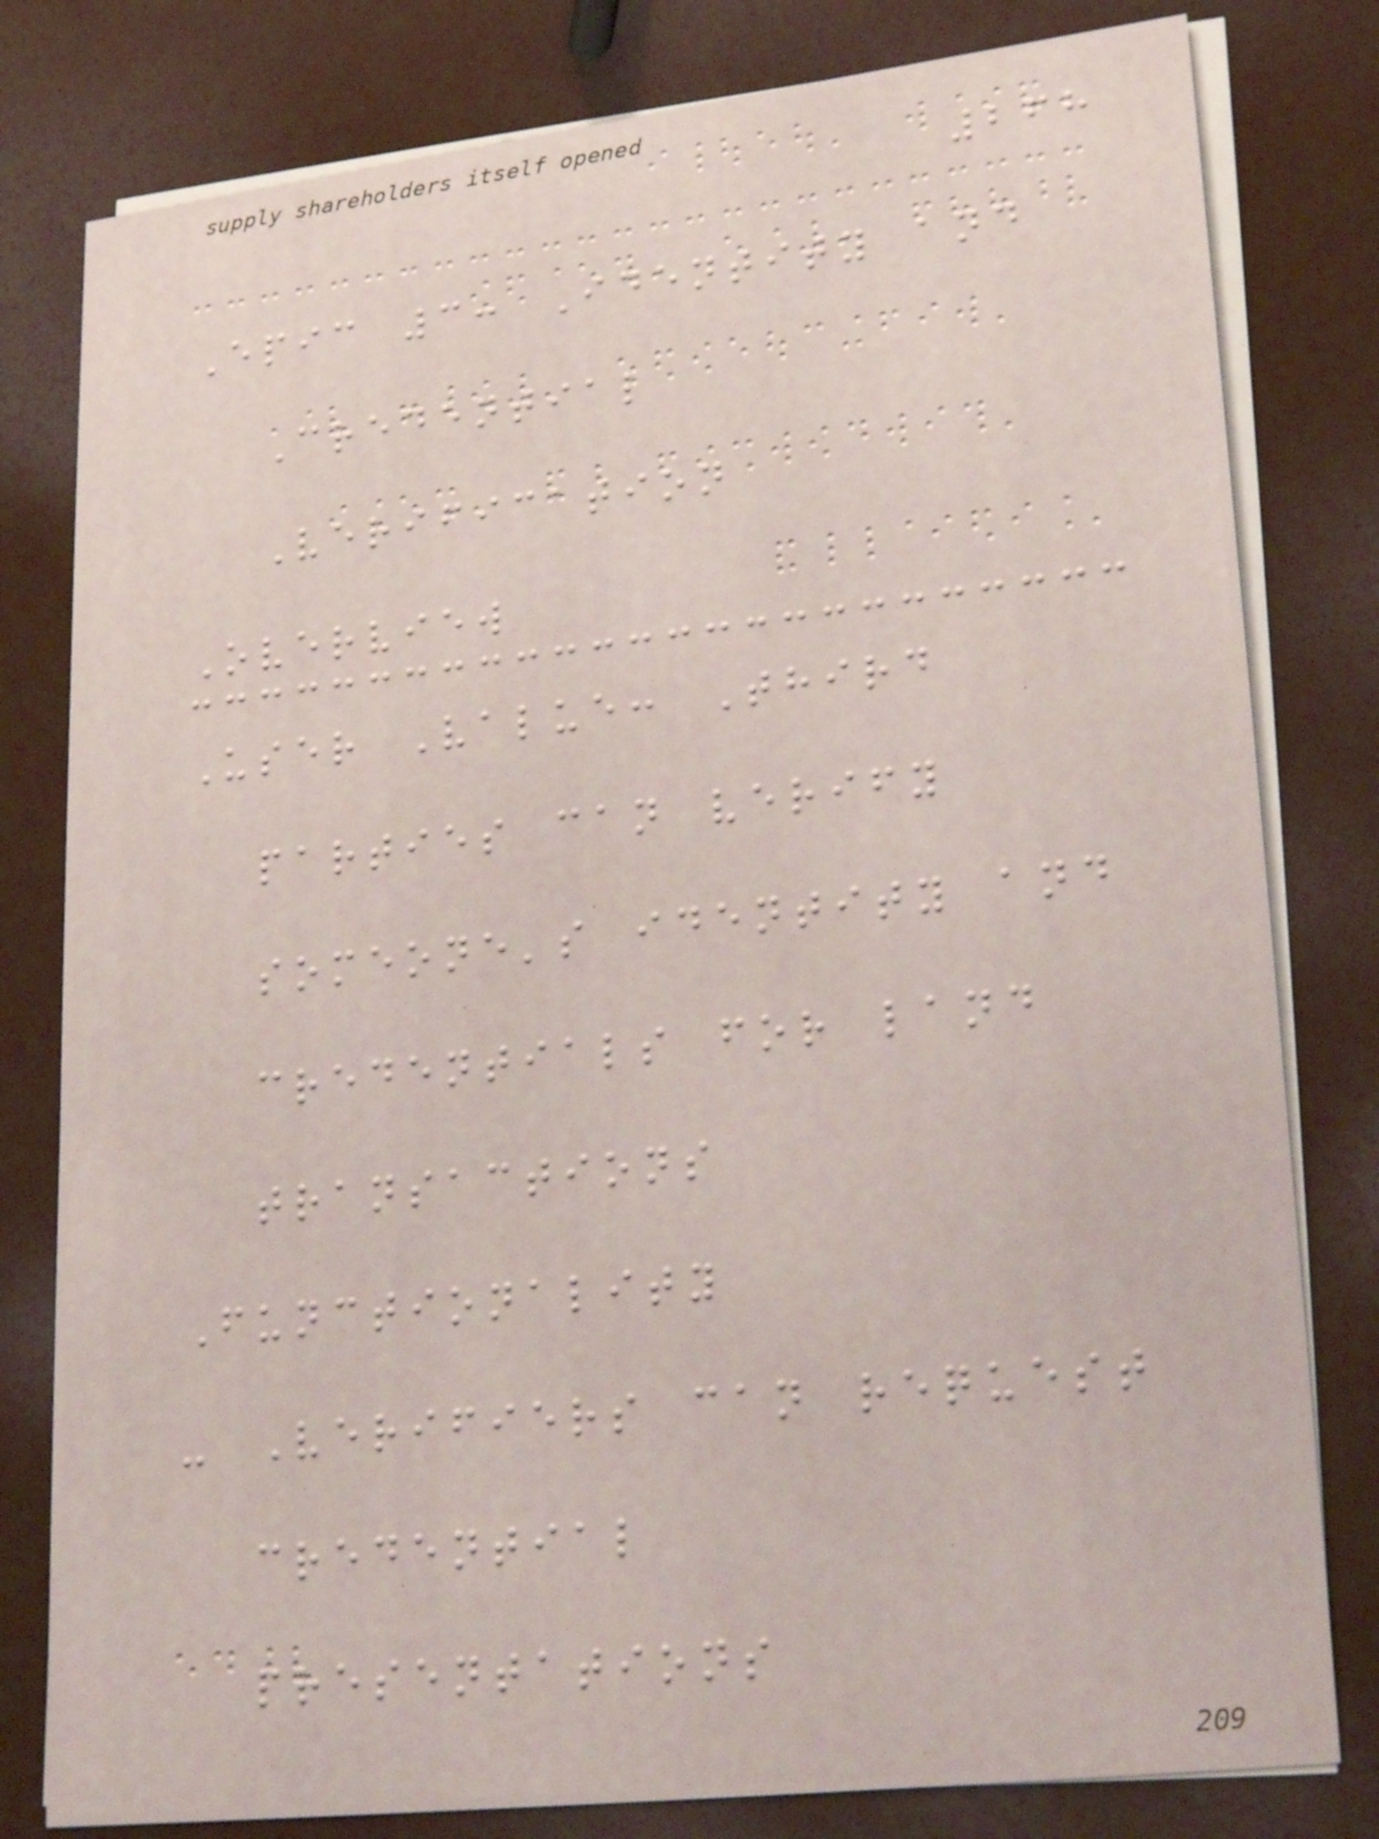268
Epic 3: Identity and
Credential
Verification
Overview
User Value: Third
parties can verify
someone's identity and
credentials for land
transactions
Functionality
- Verifiers can request
credential
presentations
